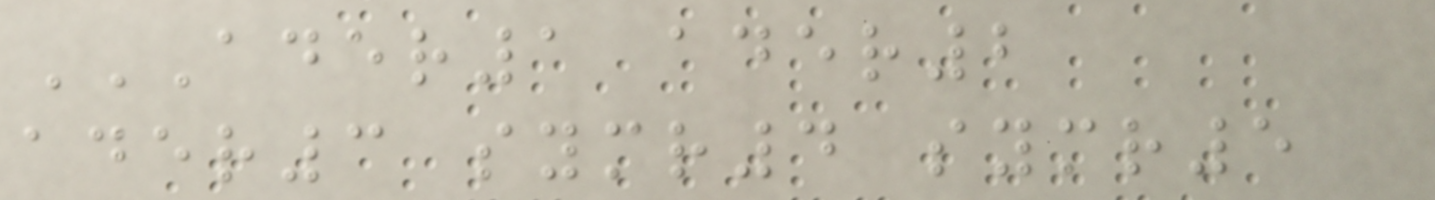ADER1 ADER2
ADER3 SYMR4 SYMR5
